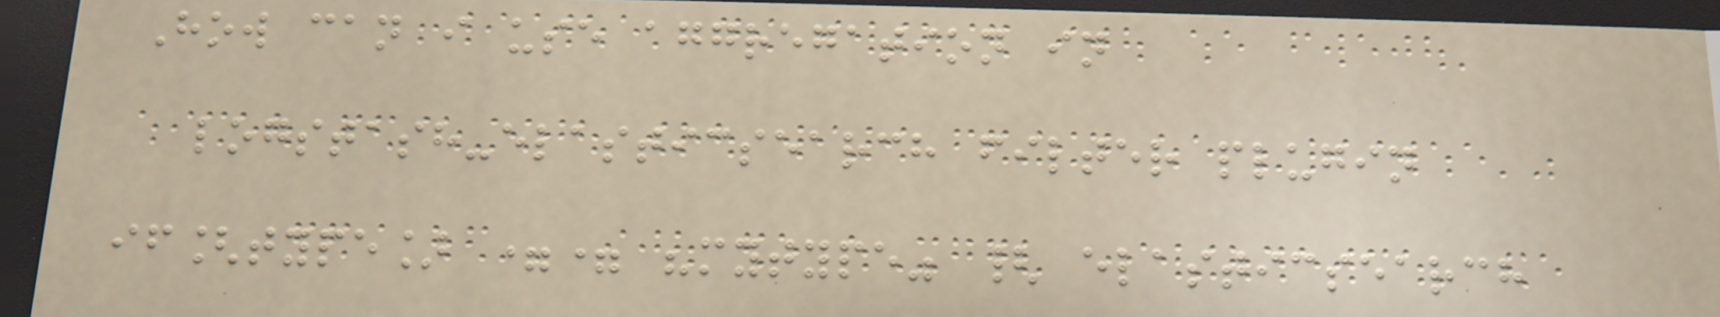How can i use aggregation in
logstash-elasticsearch filter plugin
if[type] == "mytype" { elasticsearch
